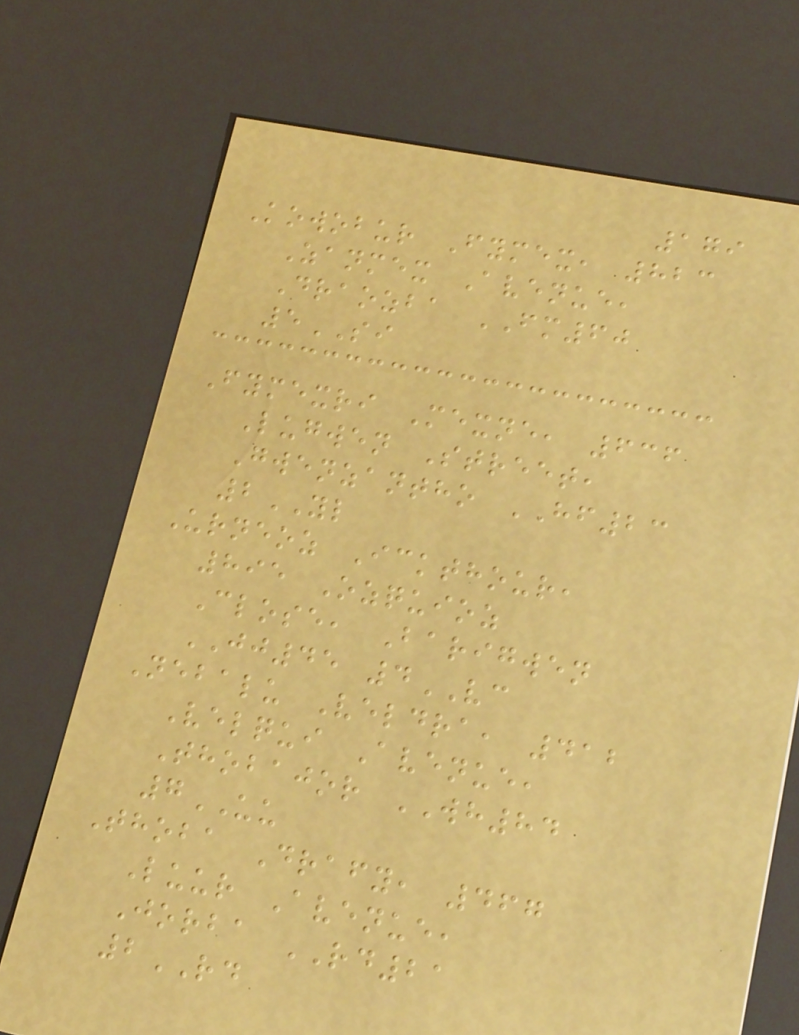179
Kowobur Fymex, 823
Zanmex Avenue,
Draozba FM60
5SI
Fymexri Mexne, 636
Lugwen Street,
Gwenzantho HF23
2YL
Urneoz Ickthour,
895 Ozquioz
Close, Barigwen
JJ45 4VC
Nebalu Veldra, 412
Velqui Avenue,
Thobajor WH84
7UU
Thoba Drafy, 467
Luur Avenue,
Jorba RD21
2RD
